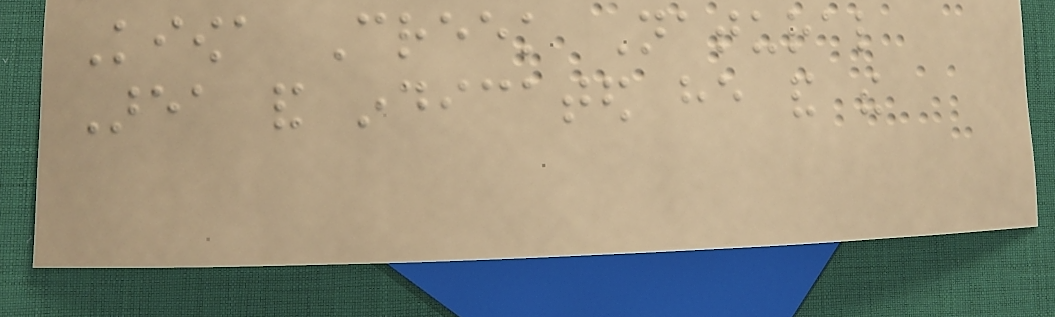Kiowa Creek Natural
Area and indicated he and the
